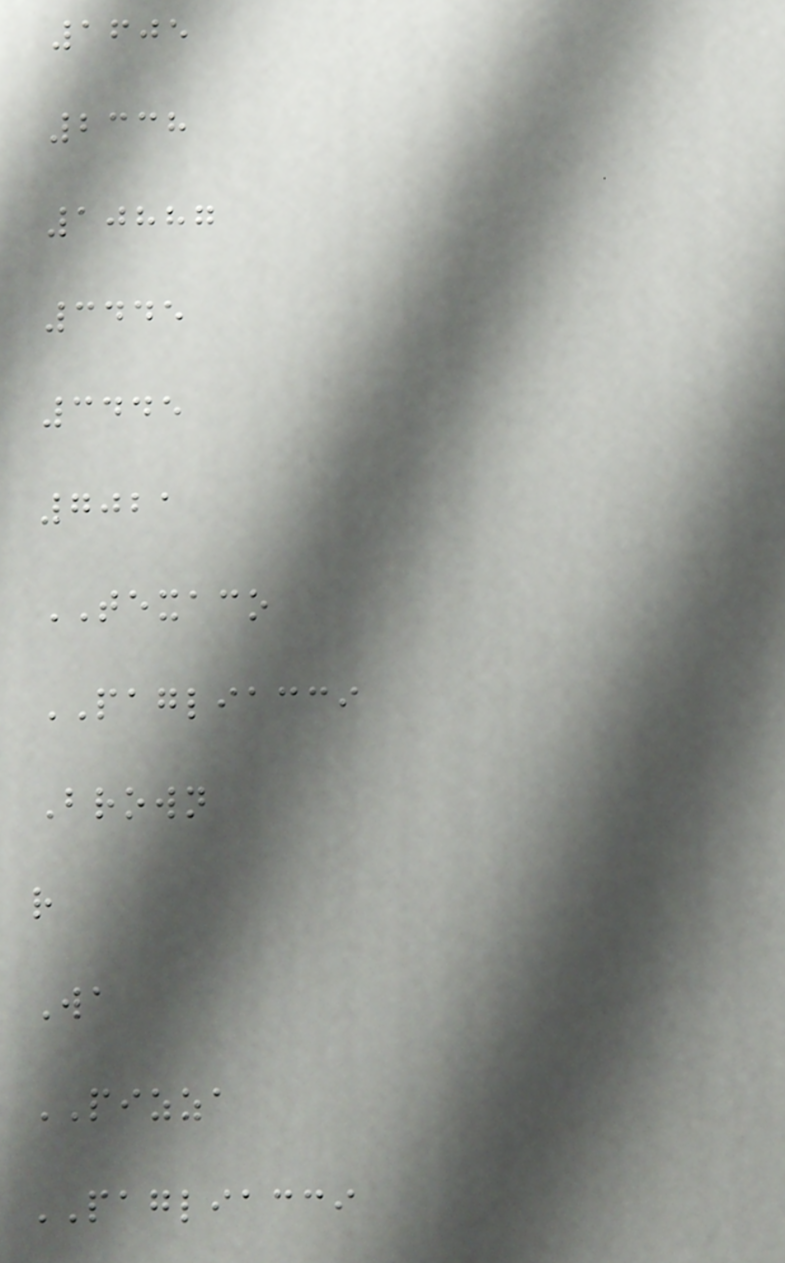1605
2338
10887
3445
3445
7021
TEXACO
PAGLIACCI
Brown
r
Wa
PIZZA
PAGLIACCI
